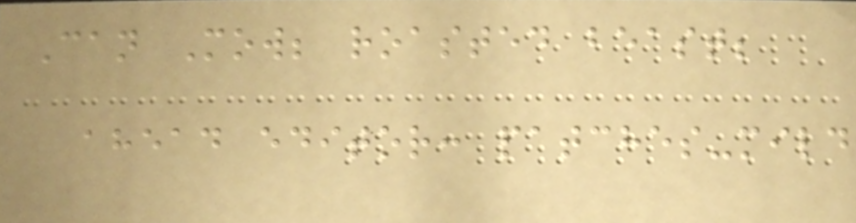Can Mow; roasted beast;
ahead editor: patches-mild
